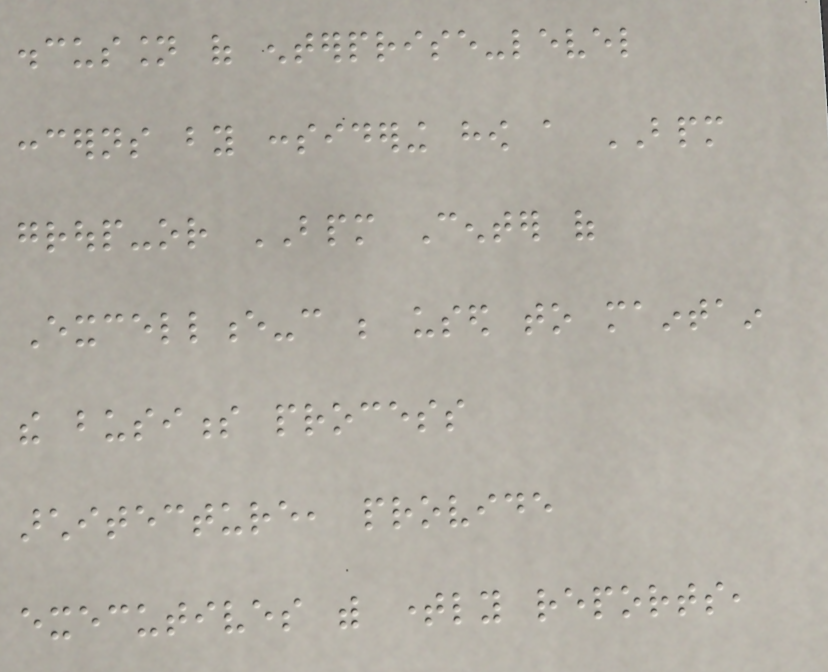discussion of enterprise-level
concerns by considering how a BPM
group-or BPM Center of
Excellence-can be used to maintain
the business process
architecture, provide
executives with timely reports,
